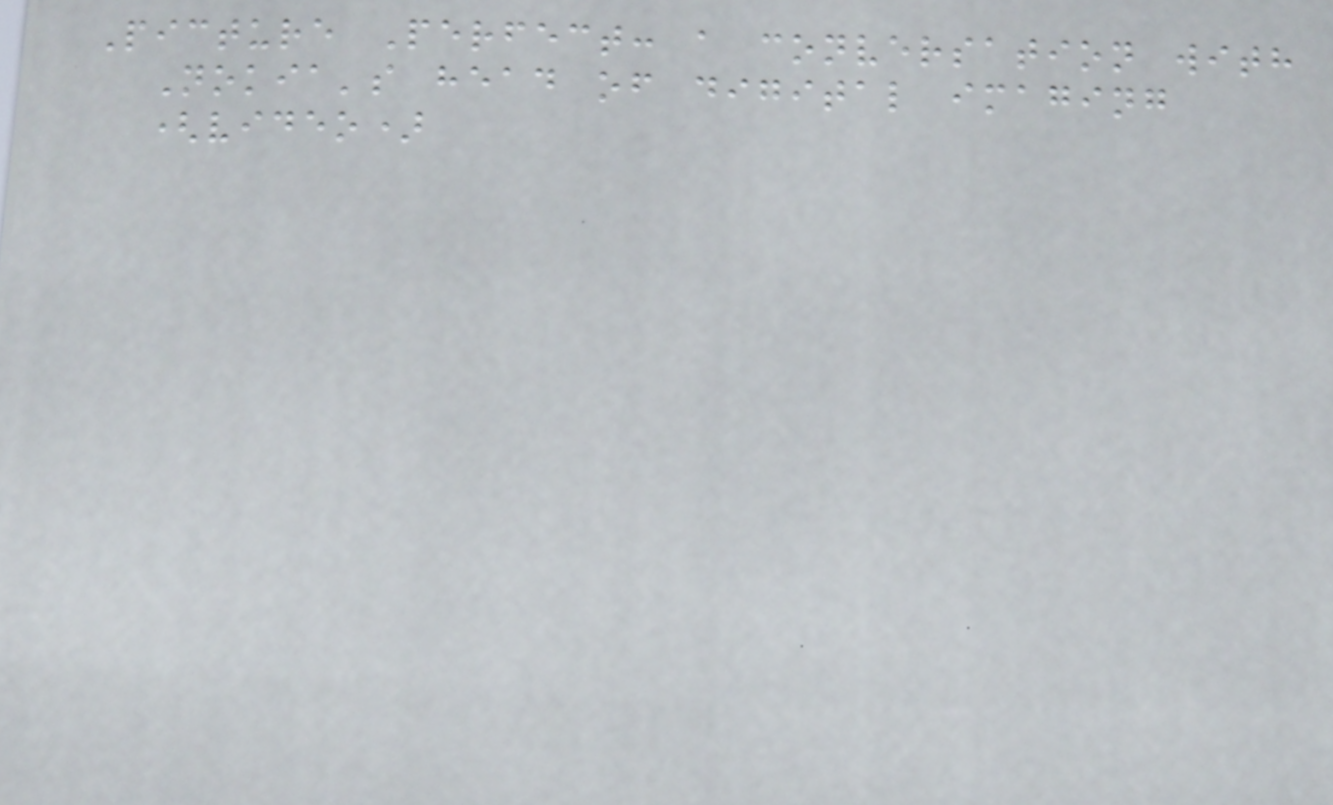Picture Perfect: a conversation with
Nokia's head of digital imaging
(video)
